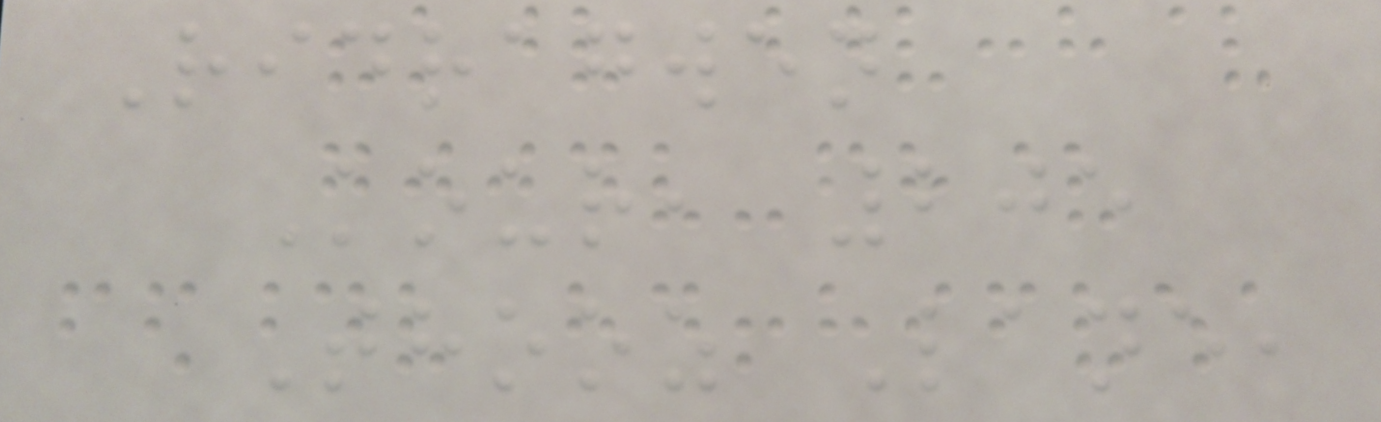Ridragwen
Kour, 205
Thooz Lane,
